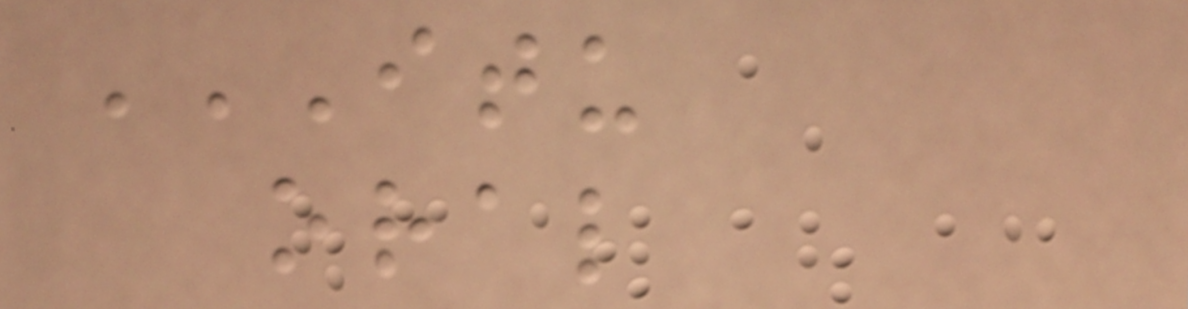ITU
ORAL
